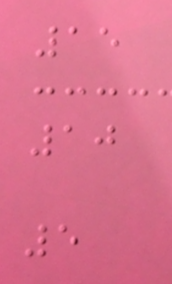15
10
5
